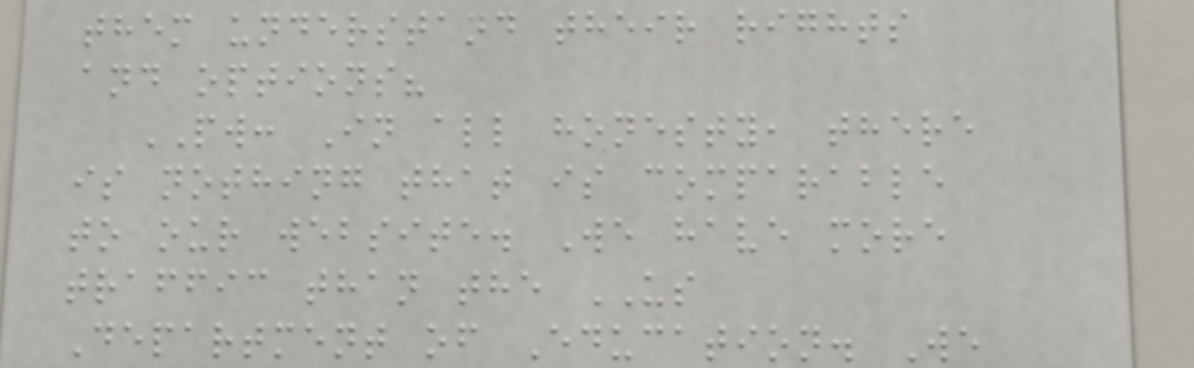them understand their rights
and options?
PW: In all honesty, there
is nothing that is comparable
to our website. We have more
traffic than the US
Department of Education. We
